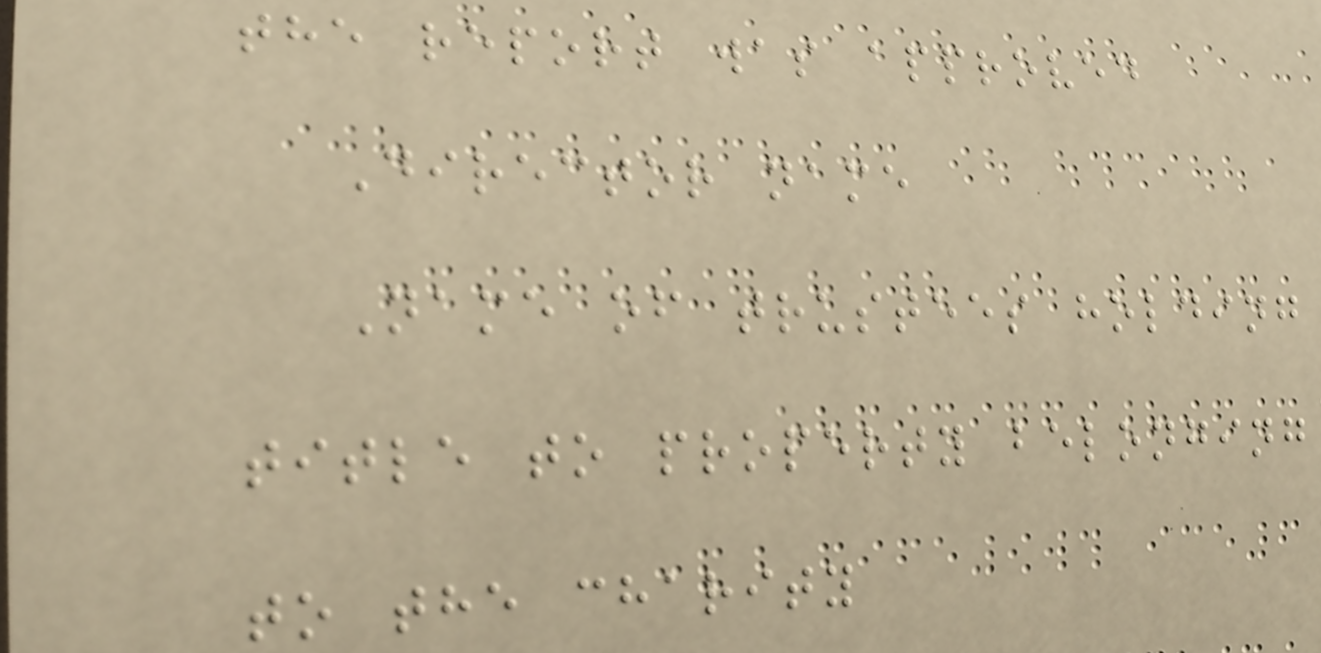the report was approved
Director name
Name of trustees holding
title to property belonging
to the charity
